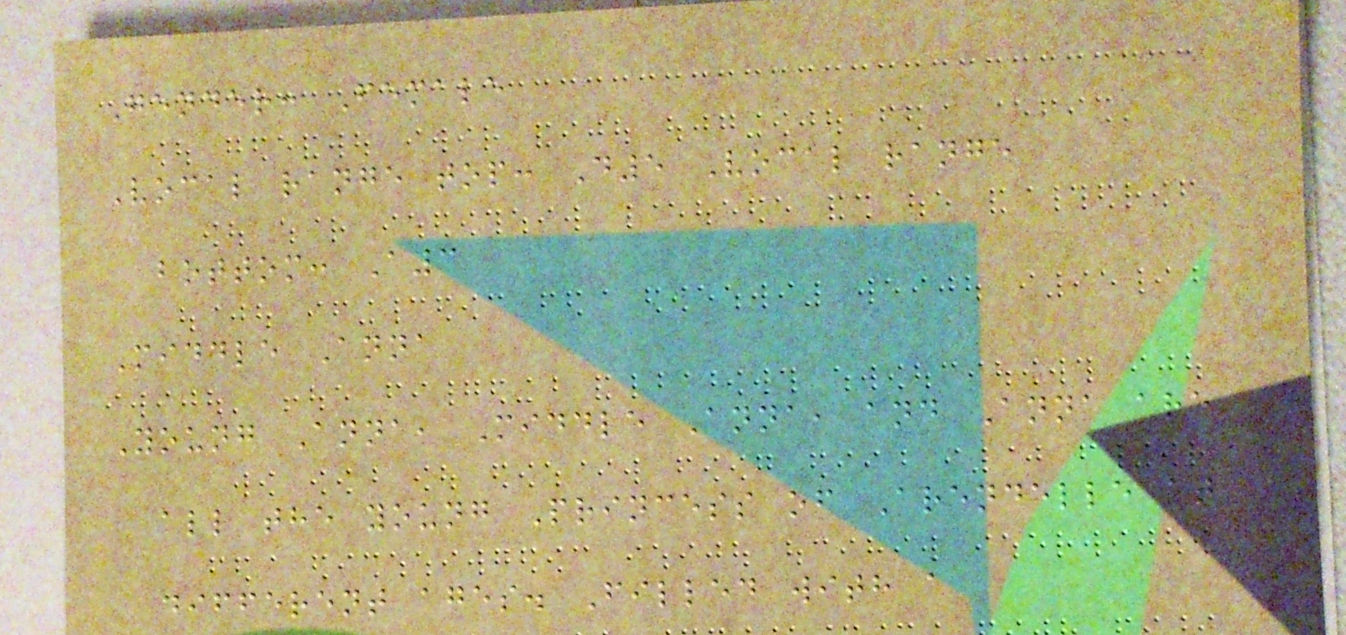Gender: Female
Vocal range top: D5 Vocal range
bottom: A3
Middle Anna
Young Anna, Middle Anna, and Anna are
all the young Princess of Arendelle at
different ages. Filled with a
